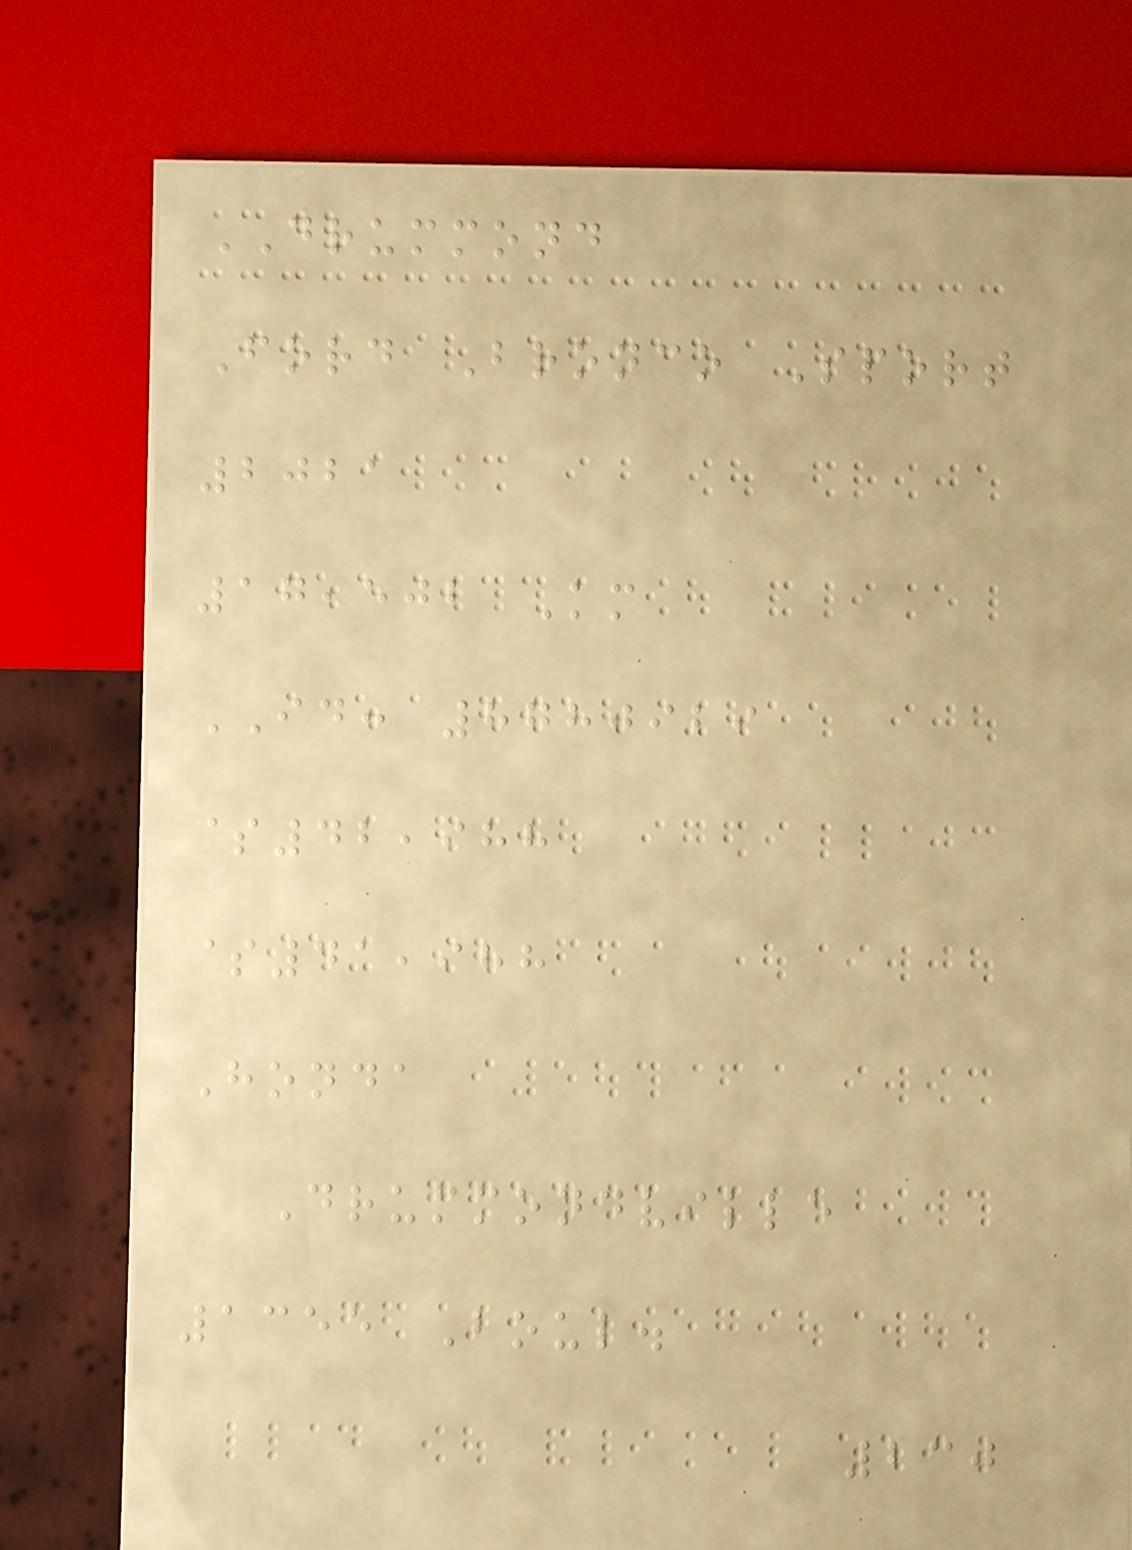DRUMMOND
Ford Bronco Sport
2021
17,502 Km
ID: 8780929
$42,988
$41,988
Honda
Drummondville
1355 Boul.
230
